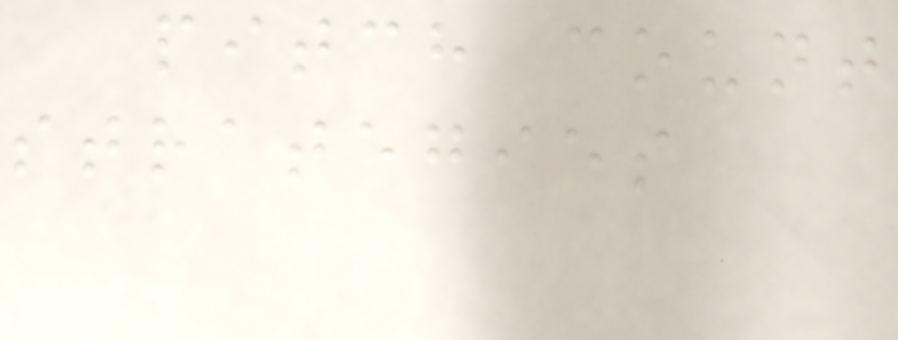pitch count
strategies
